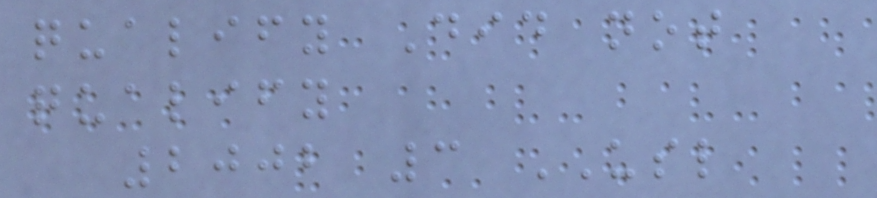qualify Did not
qualify
2002 3 USL
